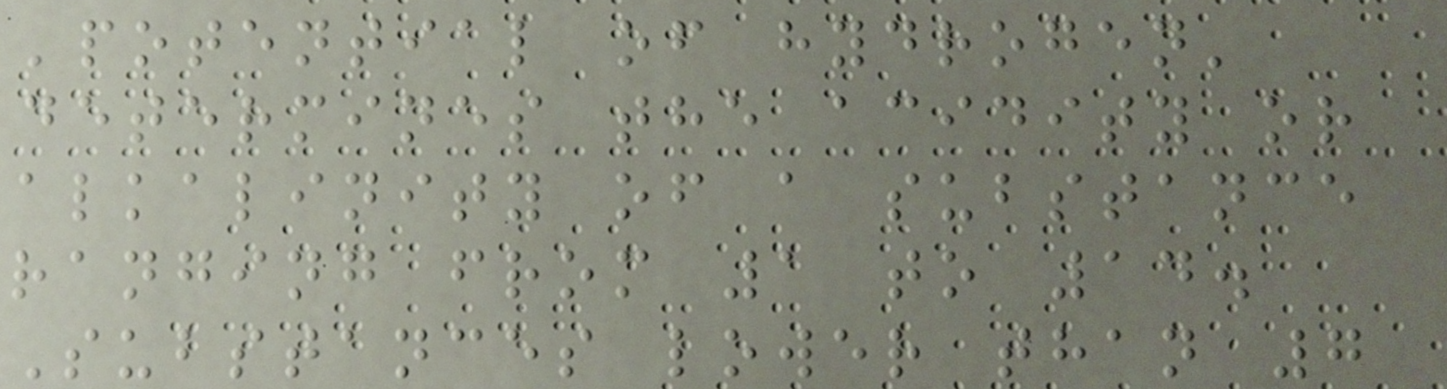'potential of hydrogen'
determines the acidity or
alkalinity of a substance
ranging from 1 to 14.
Substances lower than 7
